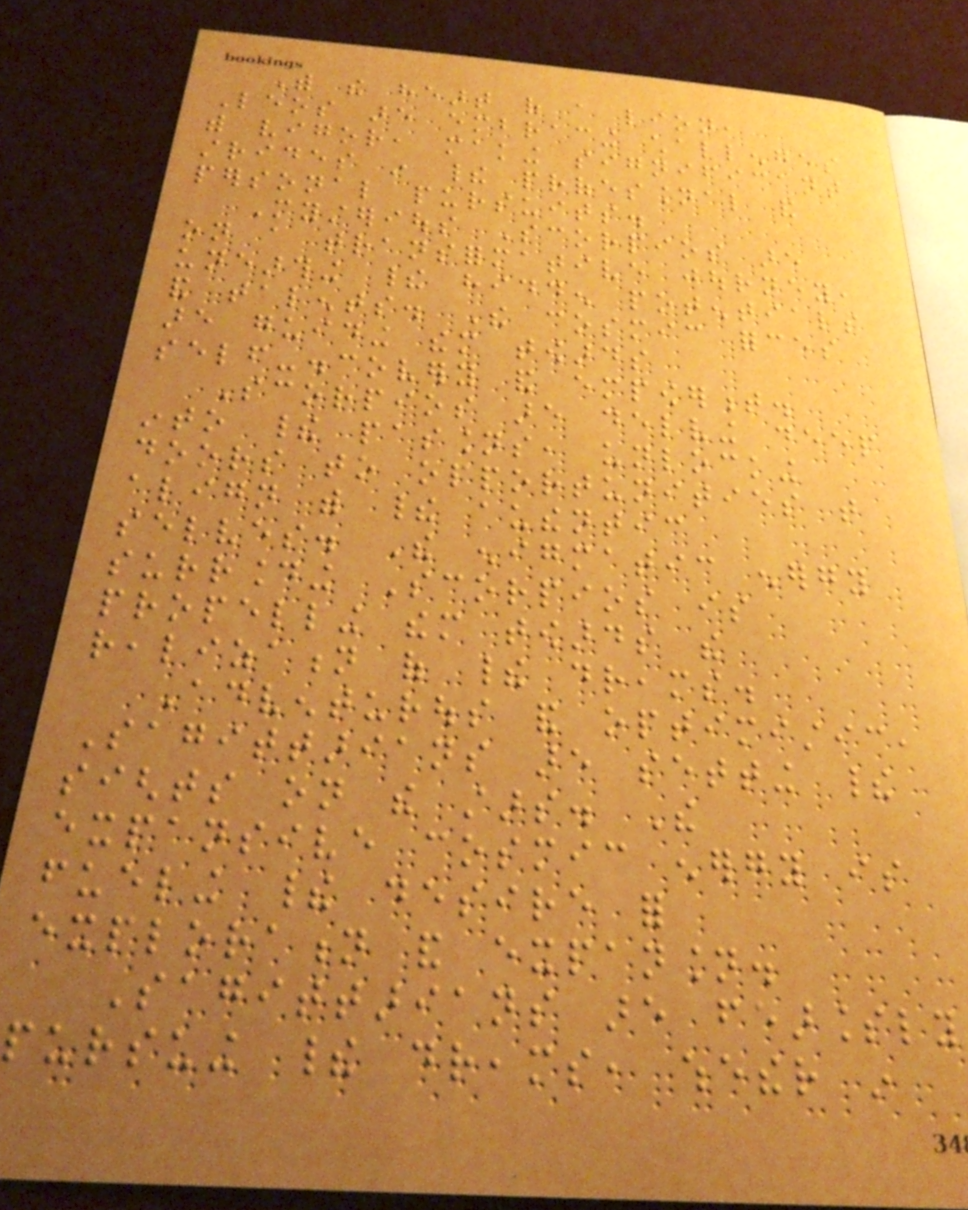With the heart of a lion,
Leos are embracing challenges
with vigor, making significant
strides in their professional and
personal pursuits.
Mysterious Scorpios are
on a transformative journey,
unearthing their hidden potentials
and talents. The cosmic forces
are guiding them towards
self-discovery and empowerment.
Scorpios are delving deep
into their passions, unlocking
doors to opportunities that
align with their authentic
selves. The enigmatic energy
surrounding Scorpios is
propelling them towards the
realization of their dreams.
Adventurous and optimistic,
Sagittarians are setting their
sights on the stars. The
expansive cosmic energy is
fueling their desire for
exploration and expansion.
Sagittarians are fearlessly
pursuing their dreams, whether in
